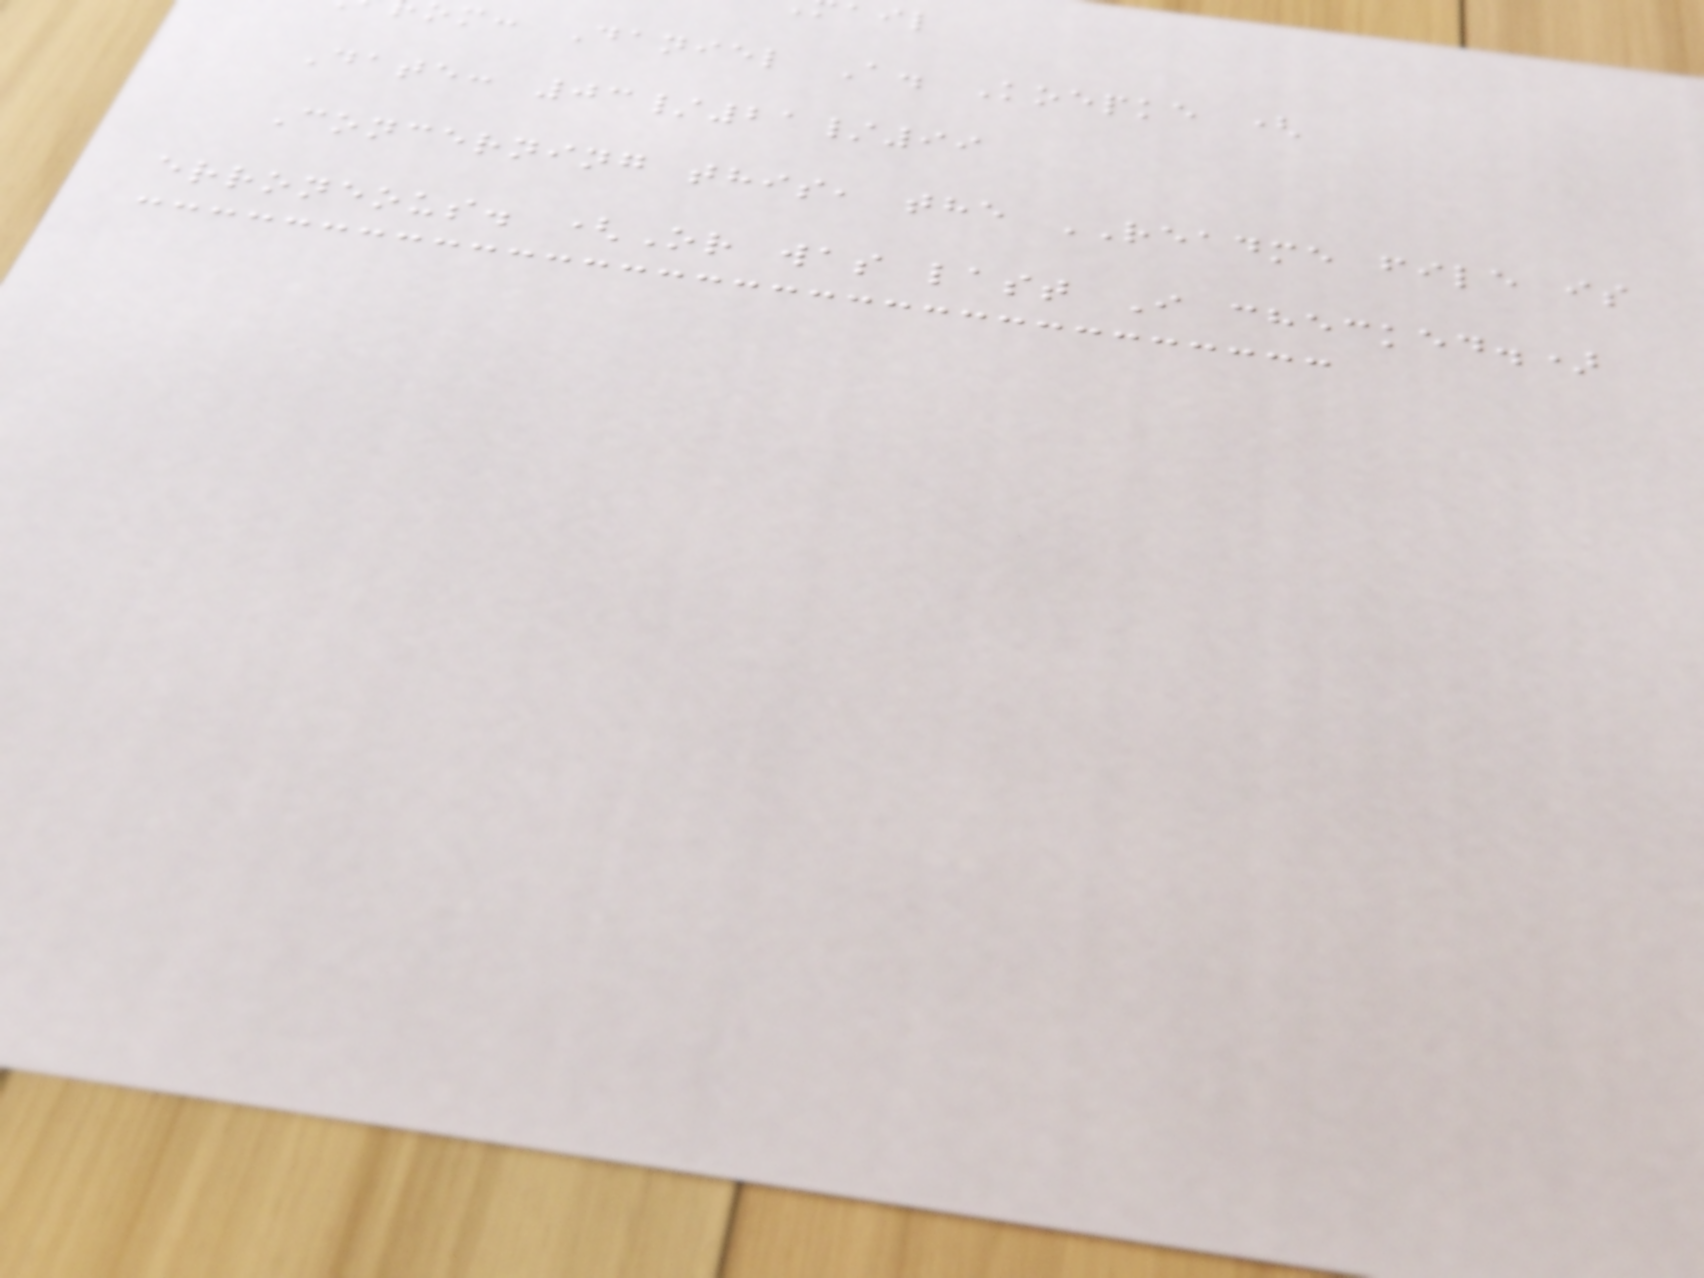m: Daniel A. Koepke (
Date: 03/21/99
Concerning this, the README file is
erroneous. (Or was last I checked.)
